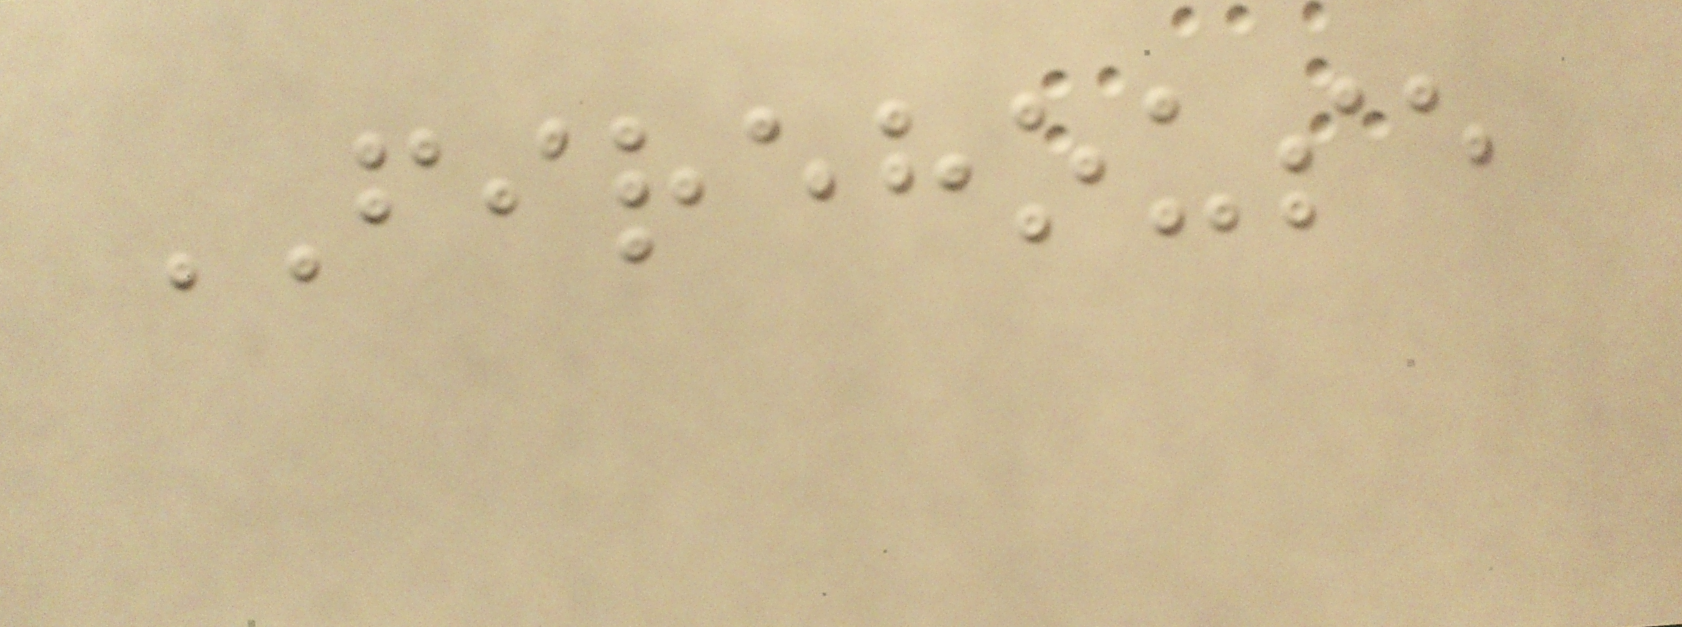FIREHOUSE
